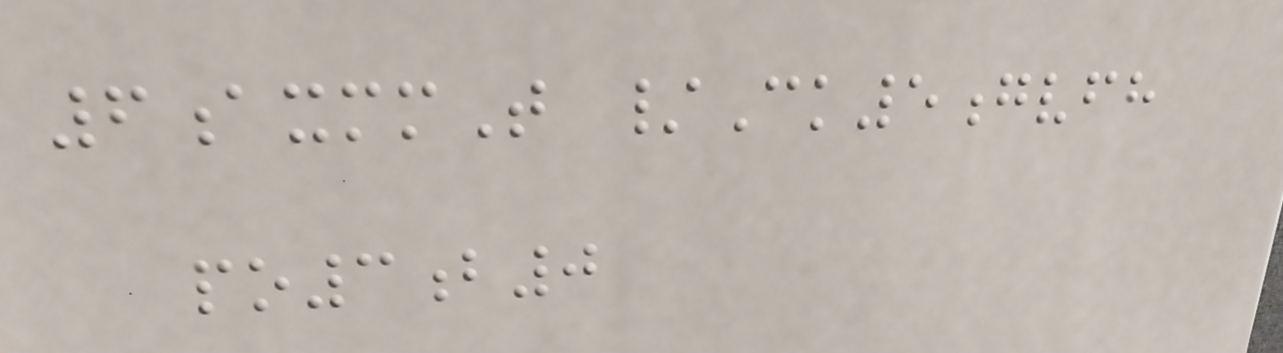6axmmT /Ck5gvfh
po3b0
